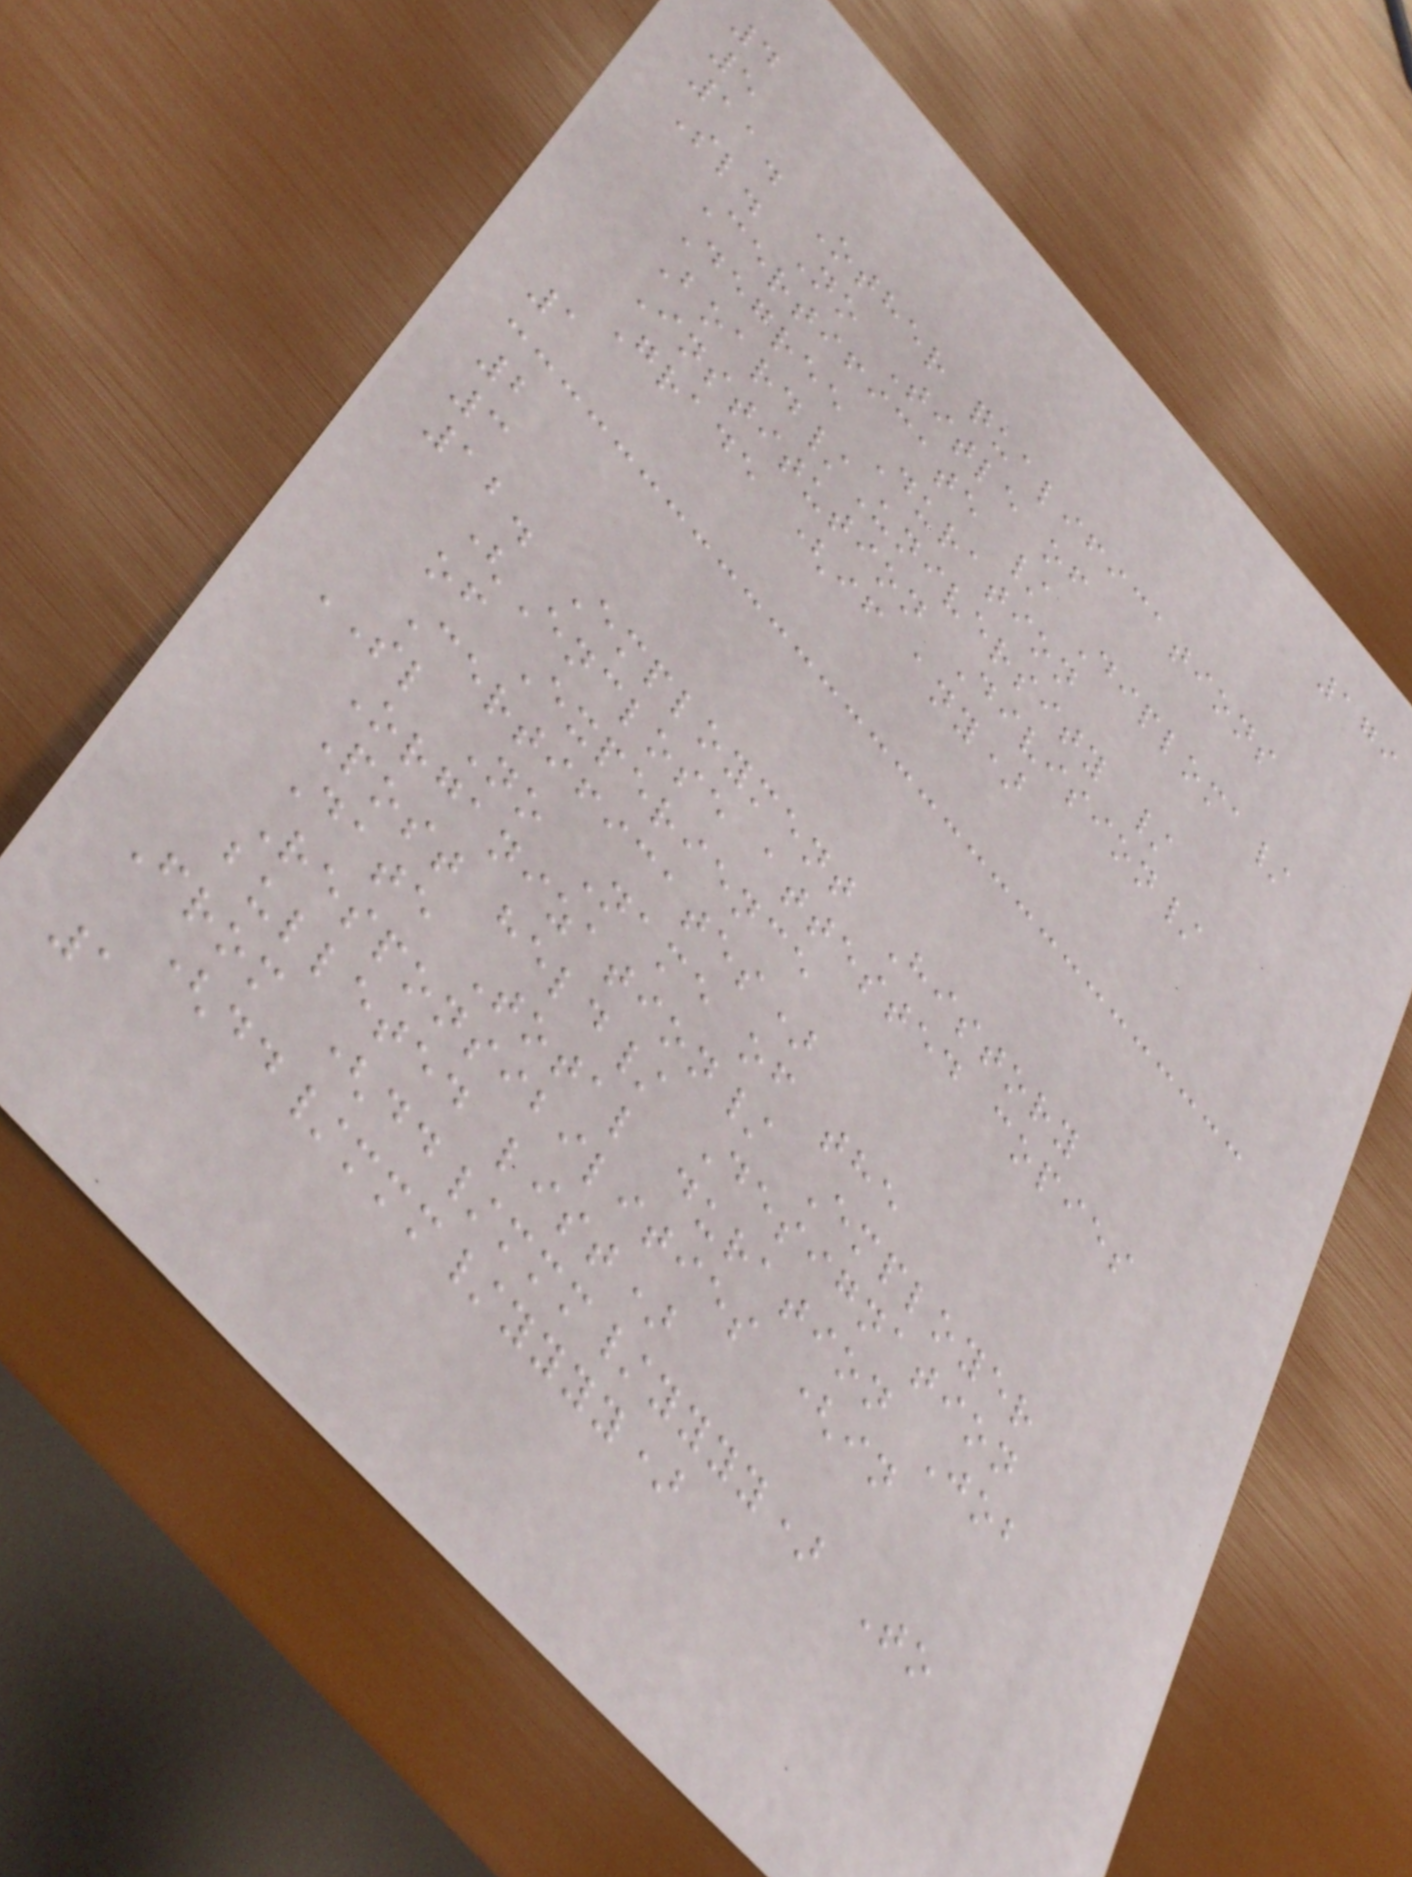179
4
5
11. Other qualifications
Sl. No Title of
Certificate / Diploma/
Degree Duration
Board/University /
Institution Division/
Grade (if any)
1
2
3
12. Employment History
(Enclose attested copies
of Experience
Certificates)
SL No Name of the
Organization/ Employer
Post held/ Designation
Date Total duration Job
Responsibilities (in
bulleted list)
From (dd/mmm/yyyy) To
(dd/mmm/yyyy)
1
